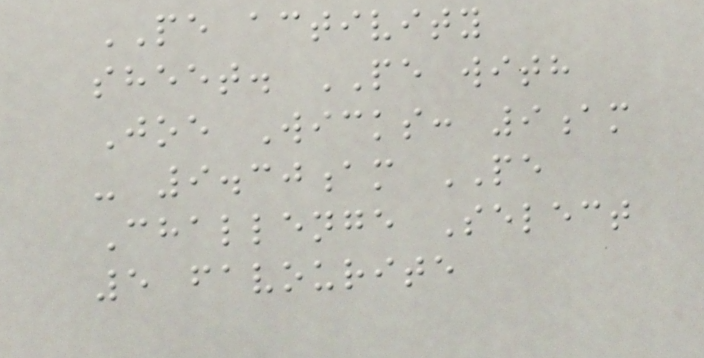PE activity
sheet. PE with
Joe Wicks: 9am
- 9.30am PE
Challenge Select
5 favourite
